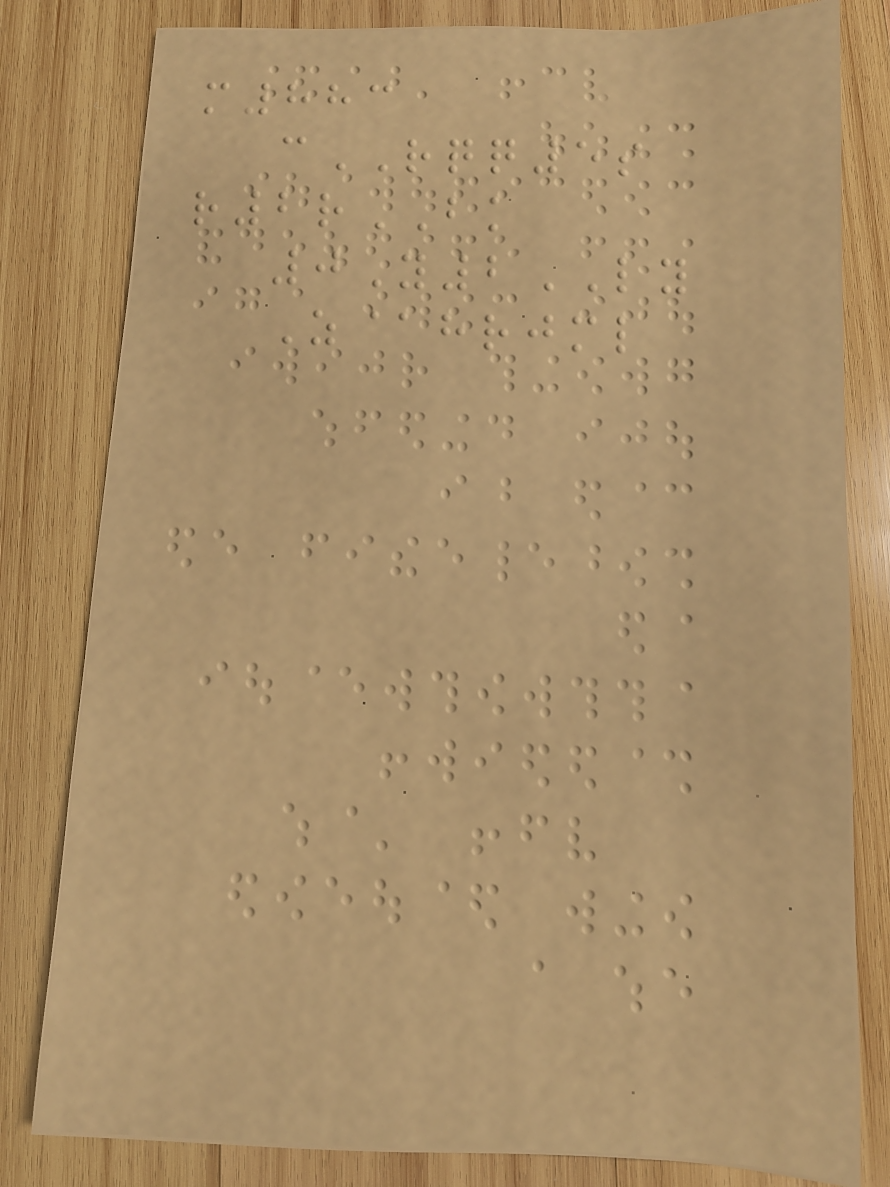m883
cRQQ5s
r2rBK
0Y2LY
Z@hrjml
